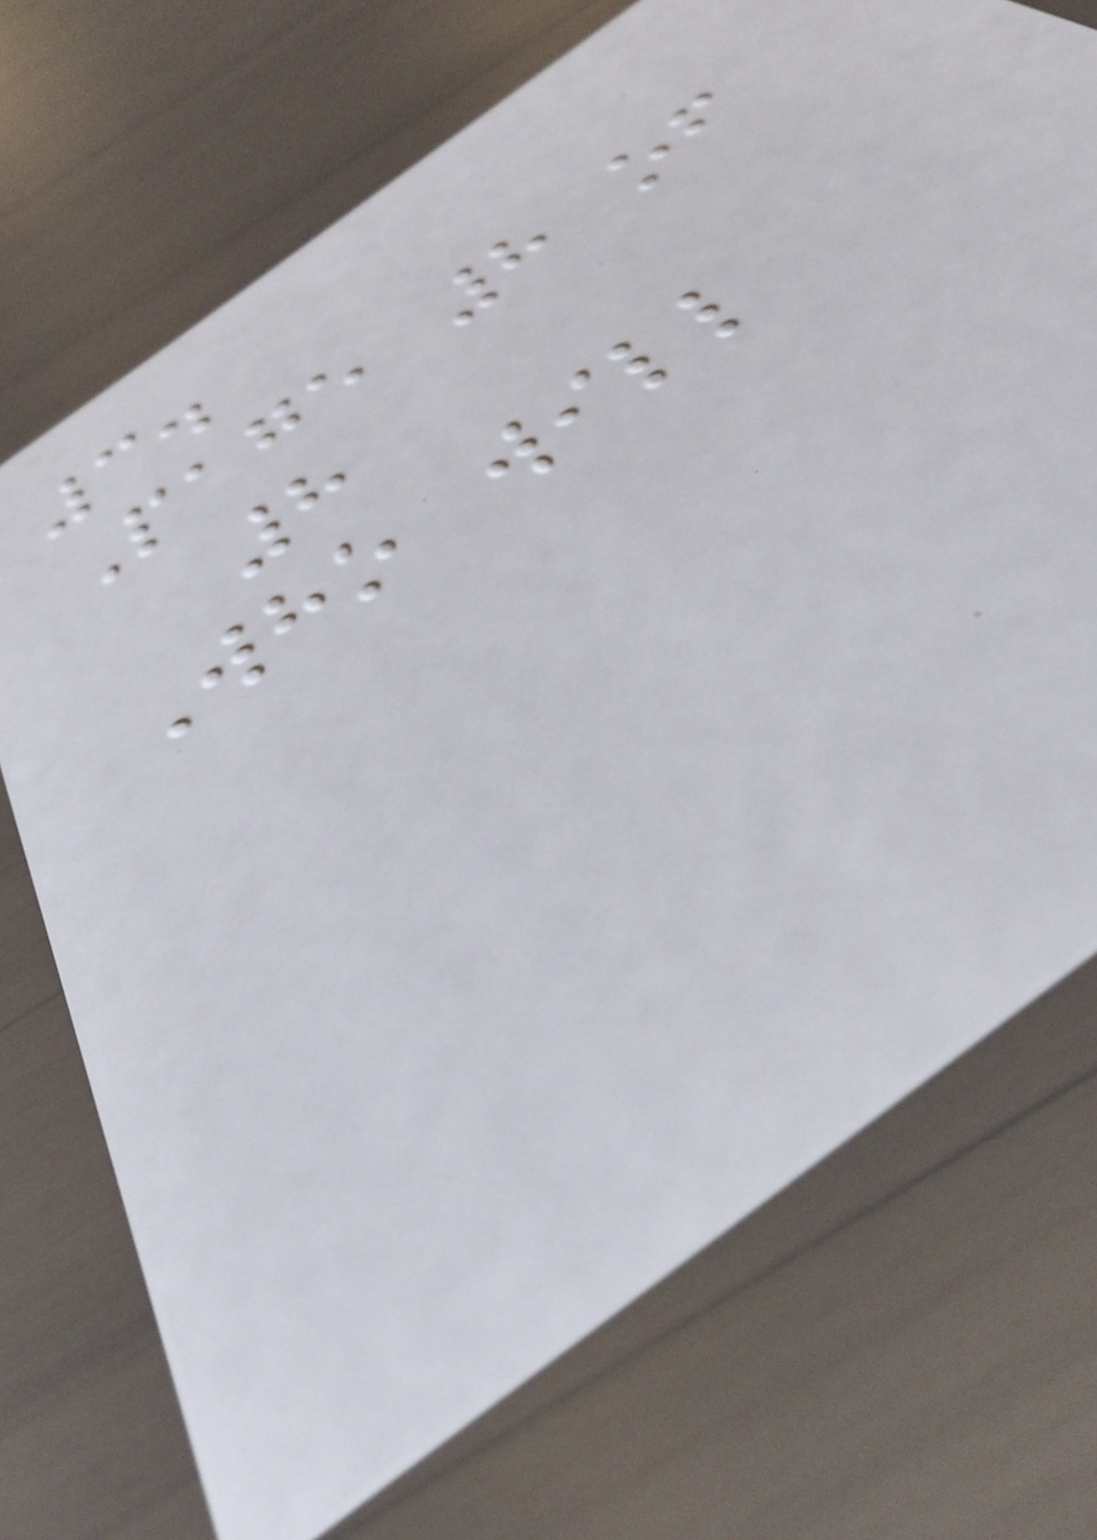3.
Page 8 of
8
Who will
